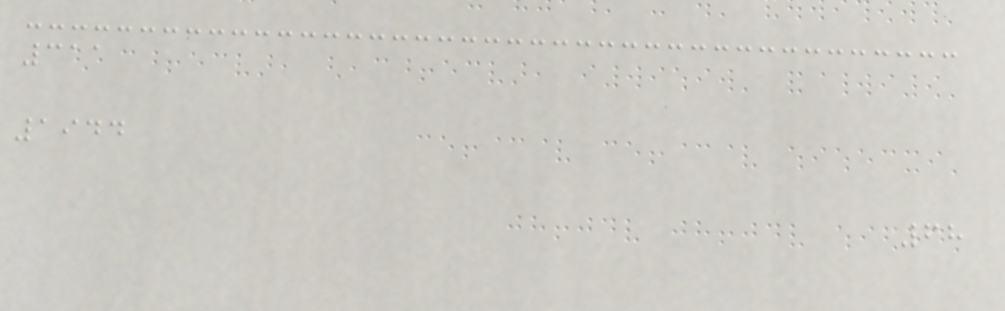311
1944
68
